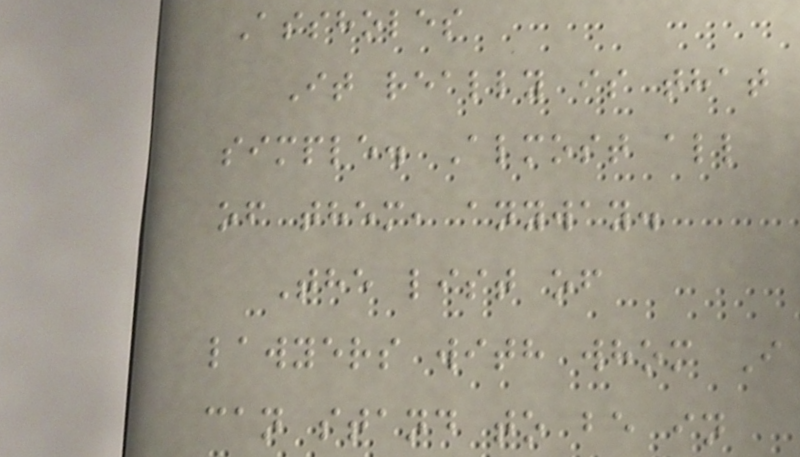Assholes
It really is that
simple. Almost all
of them, anyway.
The list of
lawyers with whom I
can stand to be in
